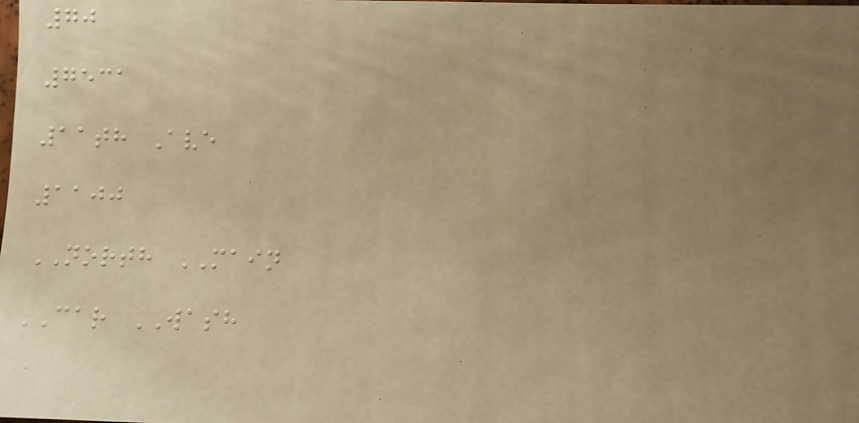70
7531
11th Ave
1100
NORTH MAIN
CAR WASH
